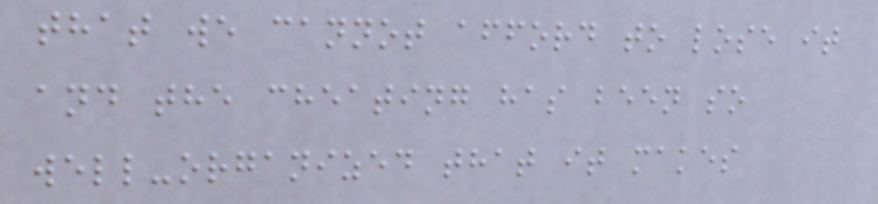that we cannot afford to lose it
and the cheating has been so
well-organized that it makes
